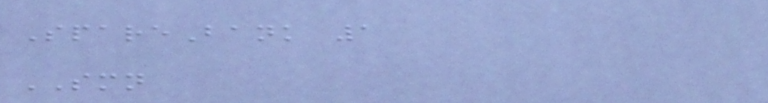SpareBank 1
SMN
